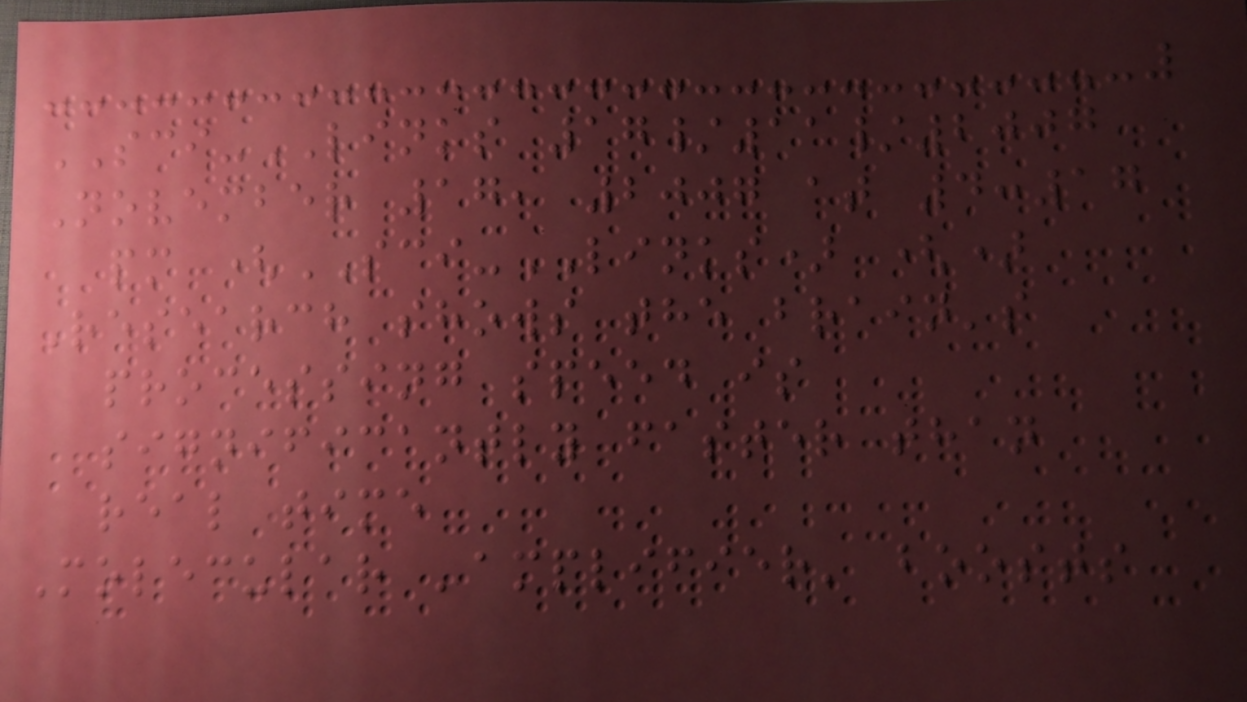SCI-LINKS 17/11/2007
November 17, 2007 at 4:17
pm (SCI-LINKS) ()
Research shows the brain's
processing speed is
significantly faster than
real time
Molecular 'amplifier' boosts
